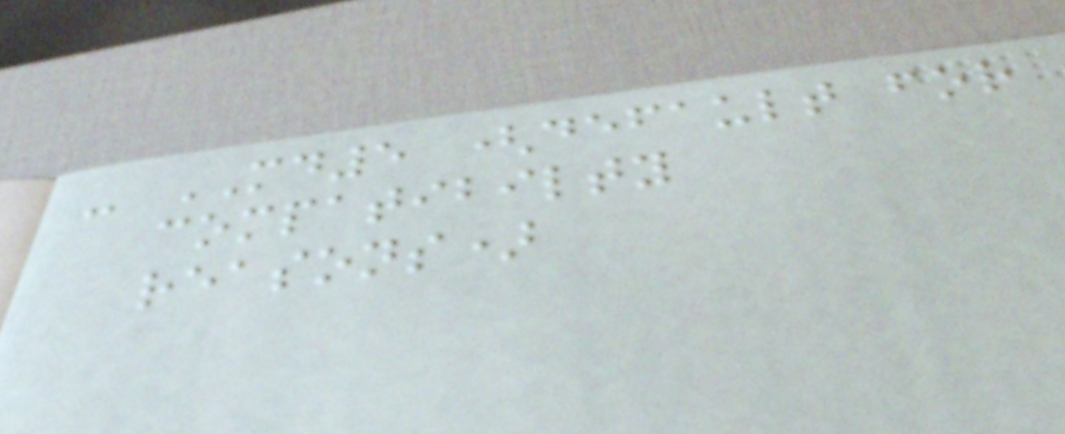- MD5 (default for
compatibilty
reasons)
